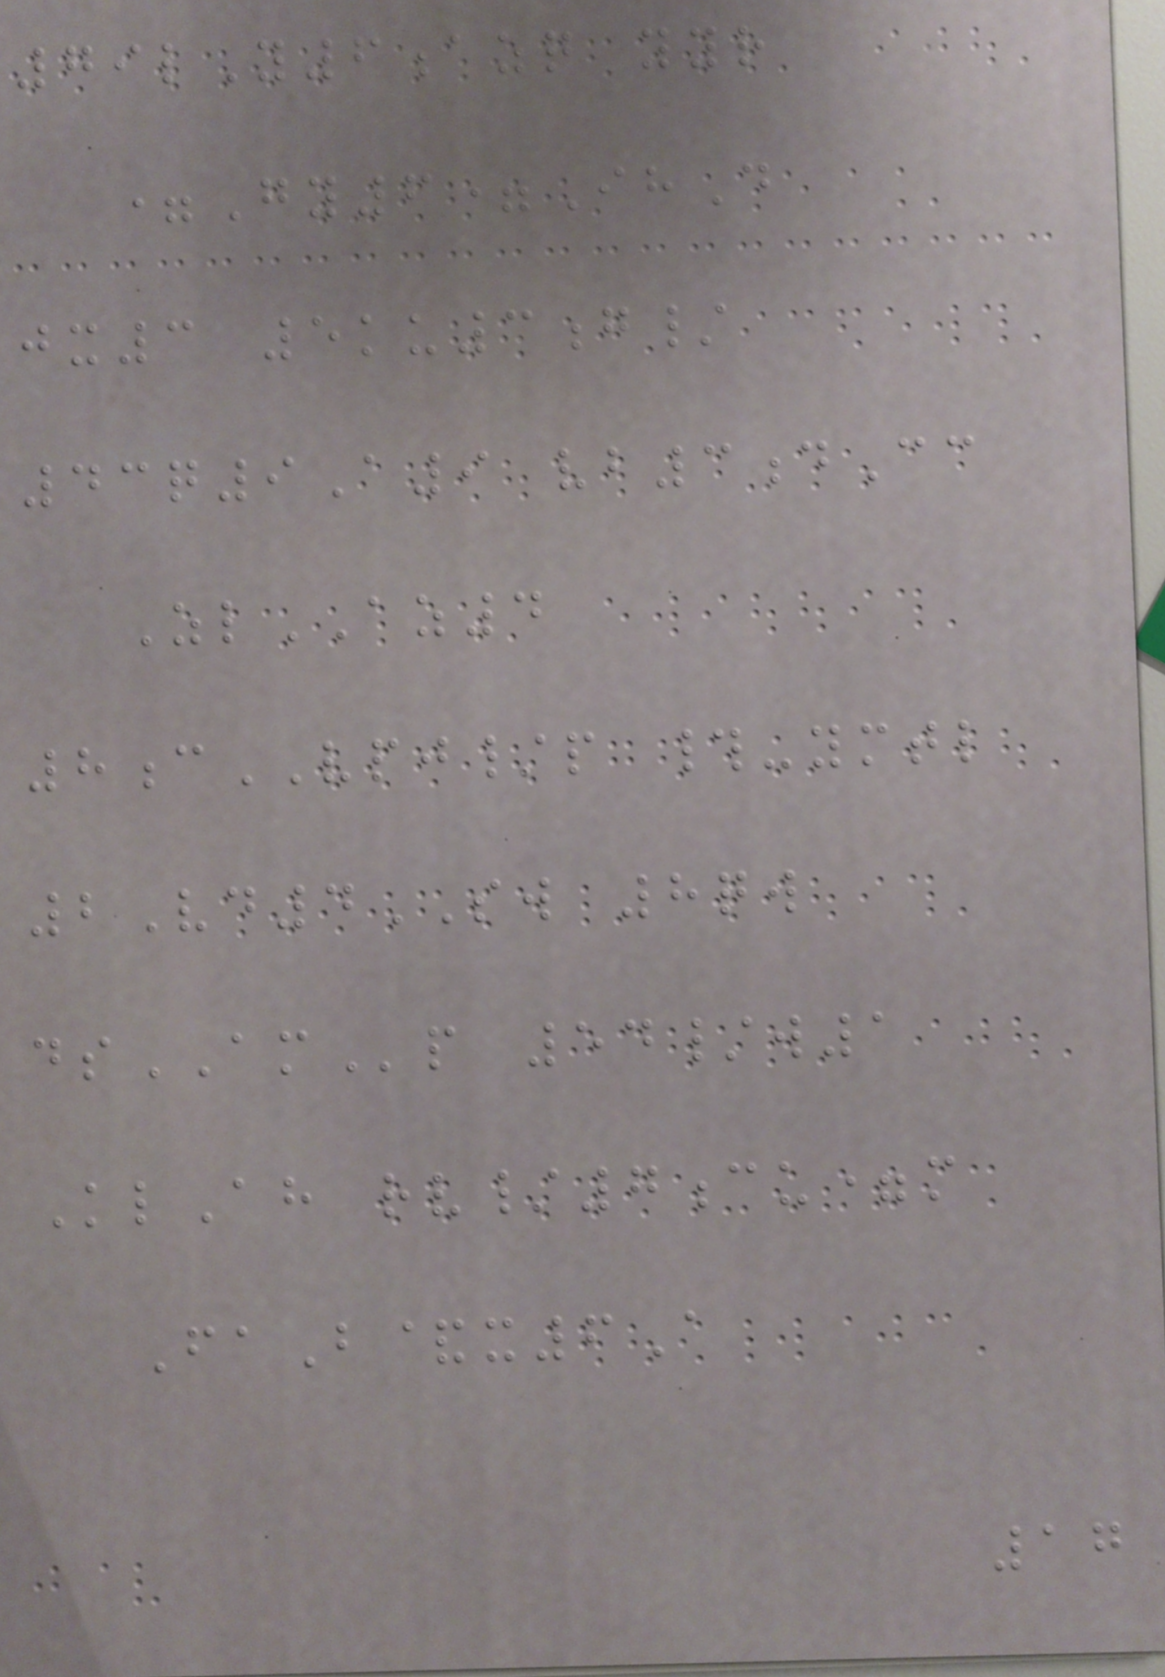79lY6azq yyr
=Gy6=IhD
jx3 5ku3g/
43q9A9 vb3dCc
ZlAZ4
8cVPJ/p #-ymtl
2Vd4SW 8qw
dsAMp 54/w1
KlAh rv/7cu=m
FaB&x6A
17
